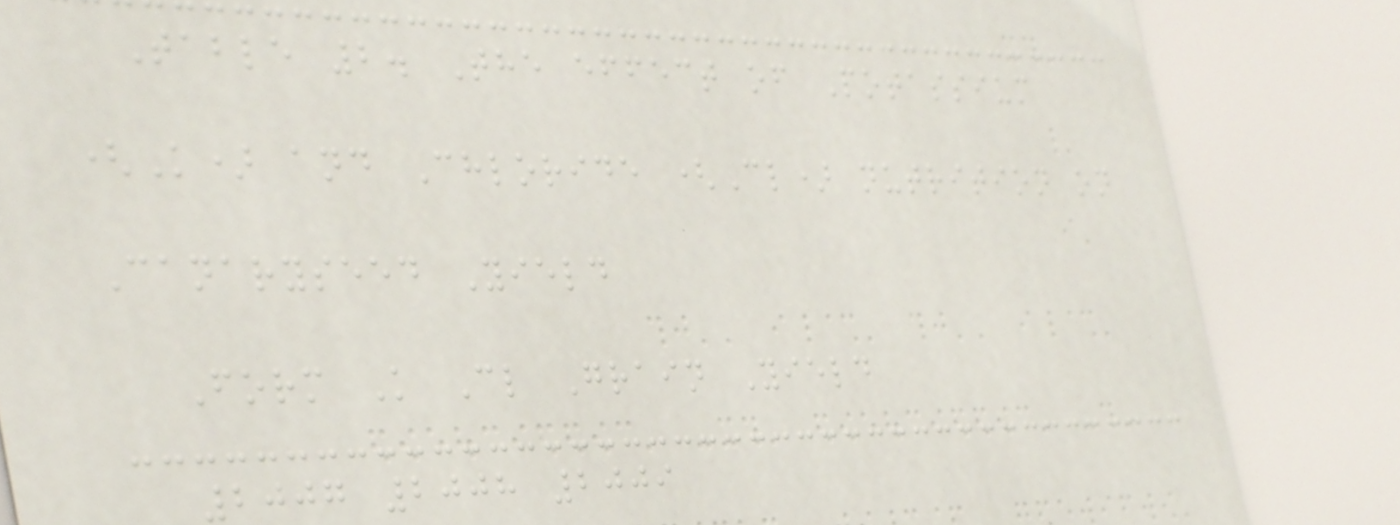Table 2. The effect of Potassium
(K) and Chloride (Cl) nutrition on
Canaryseed Yield
Form K Cl Grain Yield
2007 2008 2009
